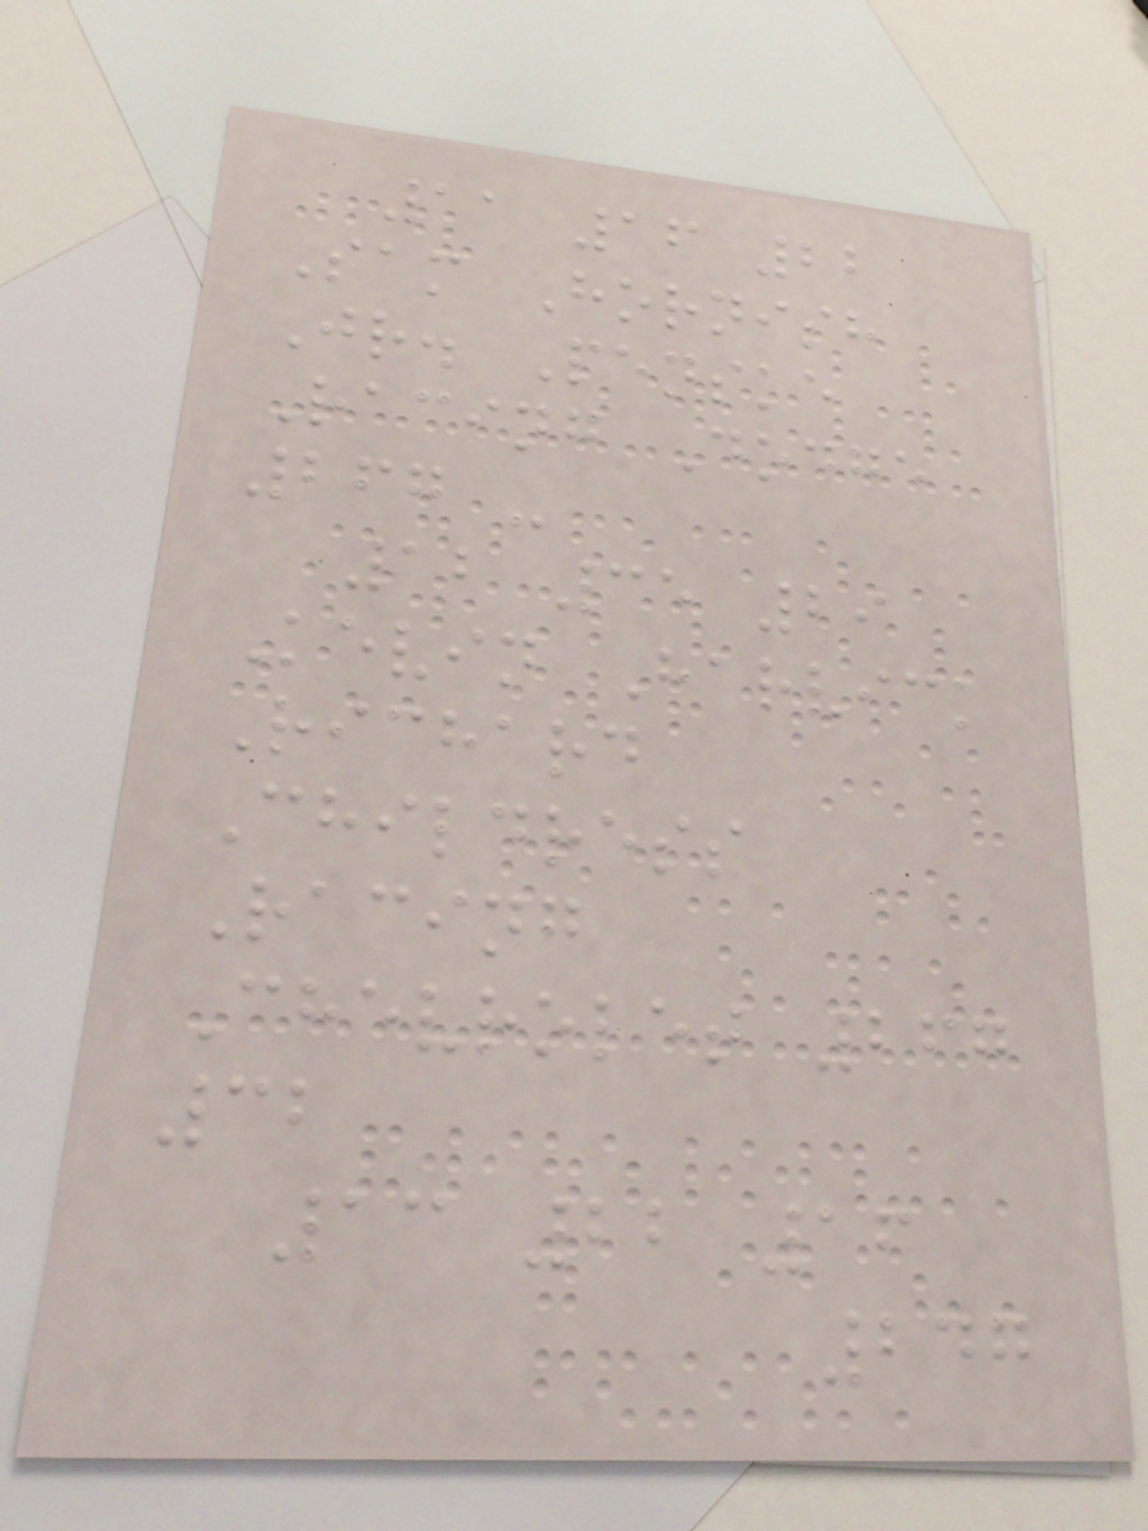11 16 22
Sam Hornish
Jr. Penske
Racing Dodge
267 -
12 35 29
Kevin Harvick
Richard
Childress
Racing
Chevrolet 267
32
13 22 16
247
